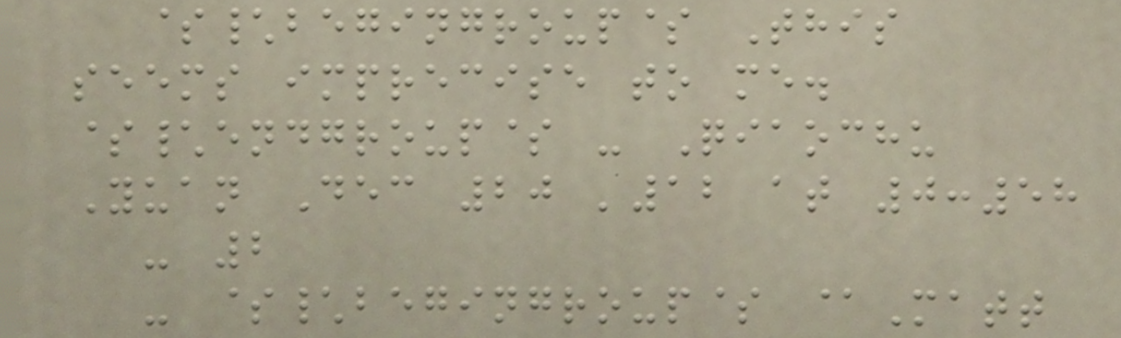$\begingroup$ This
seems imprecise to me.
$\endgroup$ - Qiaochu
Yuan Dec 20 '12 at 0:58
- 2
- $\begingroup$ @Matt
